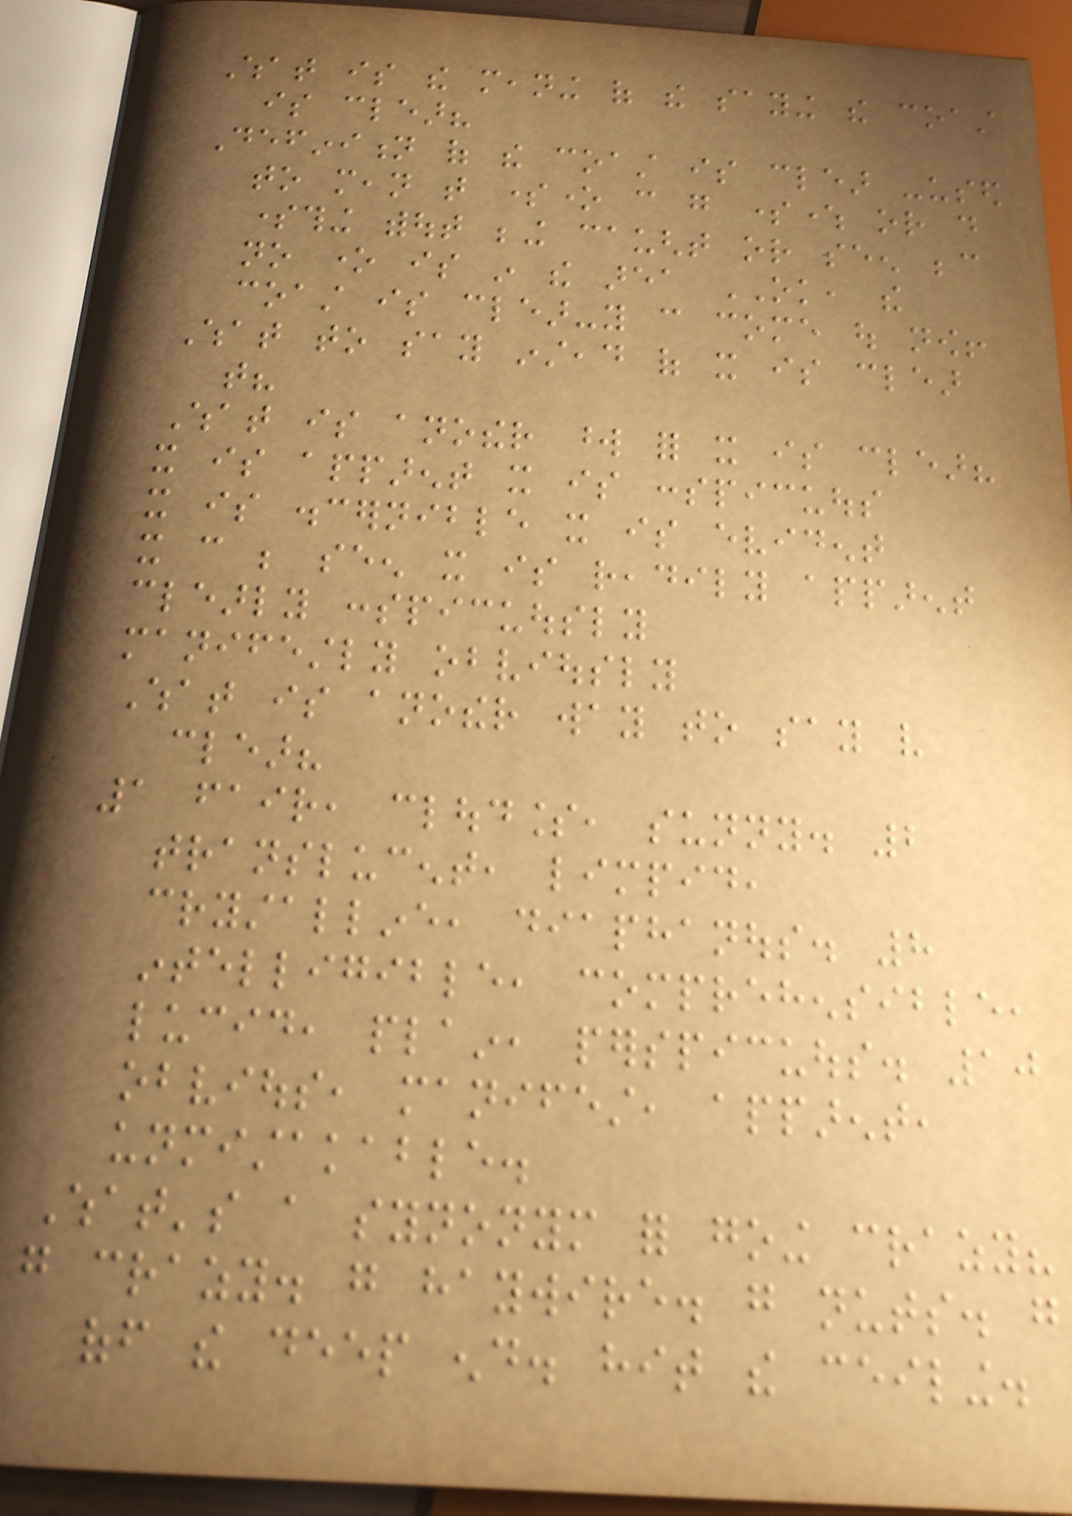What is the meaning of the saying the coast
is clear?
Definition of the coast is clear -used
to mean that someone can go somewhere or do
something without being caught or seen because
no one is in the area OK, the
coast is clear-you can come out now!
What to say instead of it is clear
that?
What is another word for it is clear?
it is apparent it is conspicuous
it is discernible it is evident
it can be seen it is readily apparent
clearly conspicuously
manifestly obviously
What is another way to say very
clear?
1 fair, cloudless, sunny. 2
translucent, limpid,
crystalline, diaphanous. 8
intelligible, comprehensible,
lucid, plain, perspicuous. 10
obvious, manifest, apparent,
unmistakable.
What's a synonym for going crazy?
go crazy. go haywire. go nuts. go
off the deep end. hit the ceiling.
